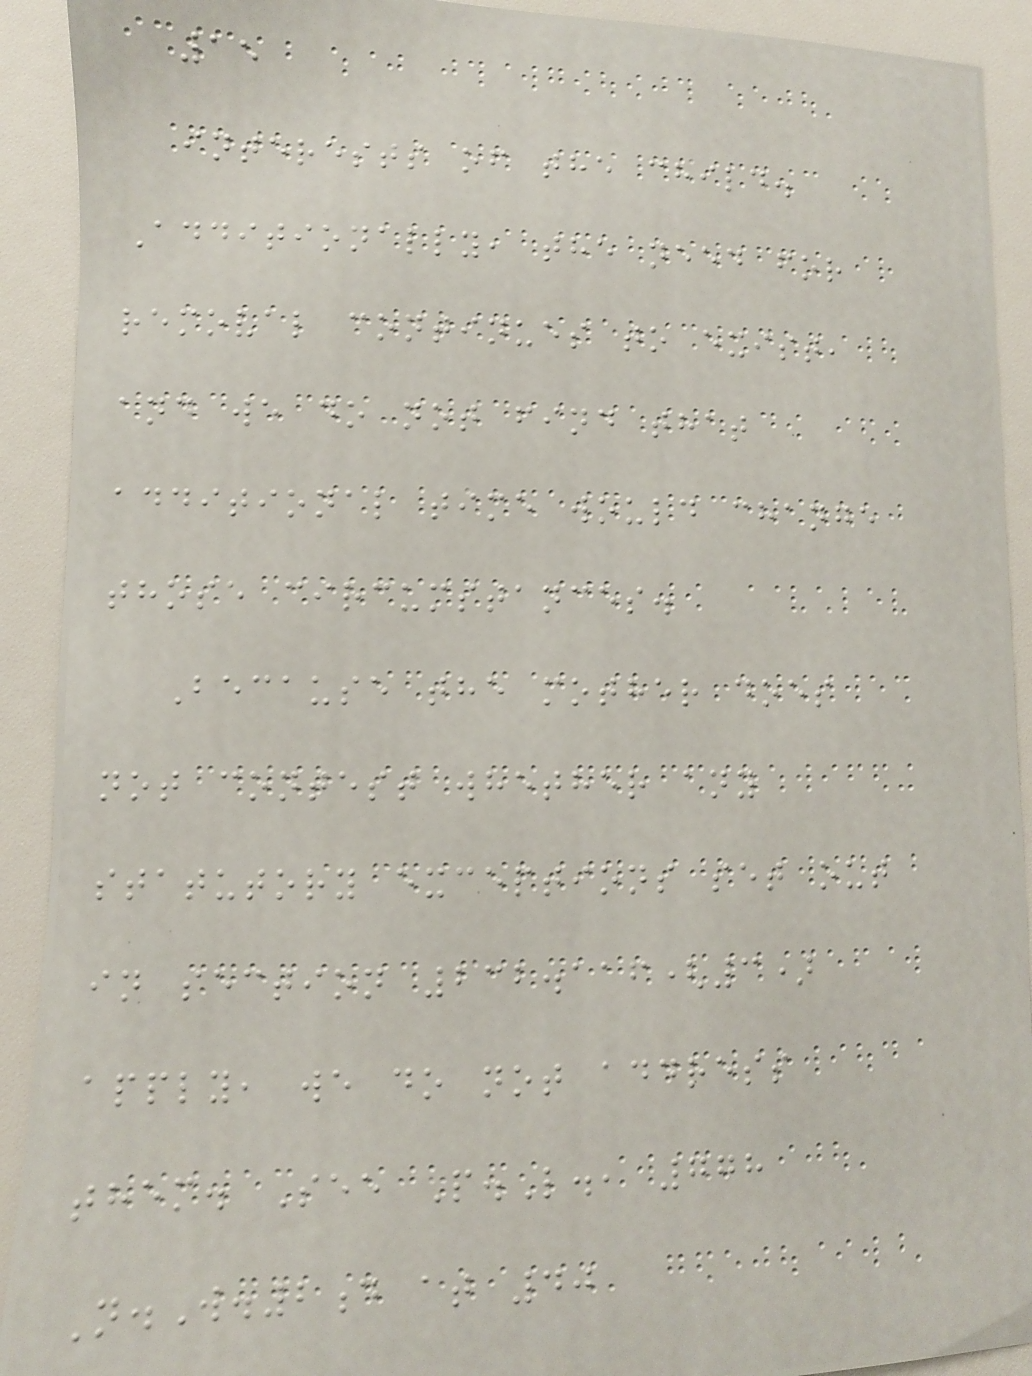15
interests of the child.
Additionally, the need for
removal continues to exist,
and we do not find that
additional time would change
those circumstances.
Because the mother does
not contest whether any
statutory exceptions set out
in section 232.116(3)
apply, we do not address
them. See P.L., 778
N.W.2d at 40
